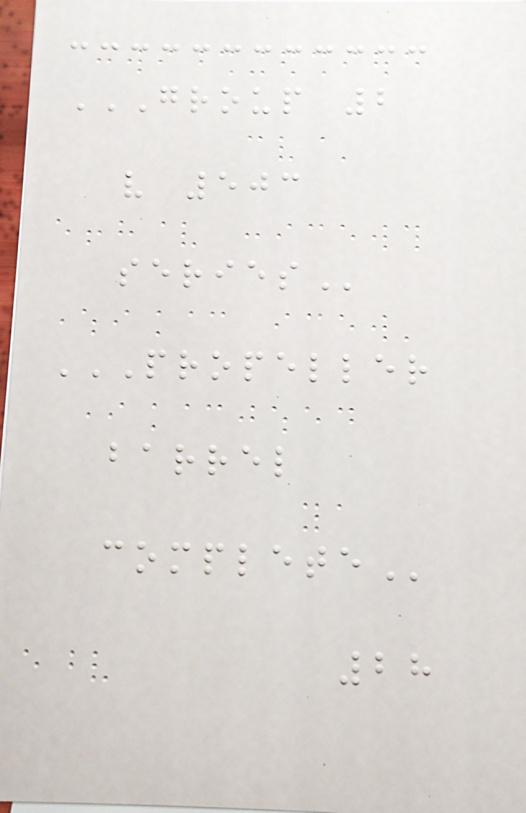GROUP 2
V 503
SERIES
PROPELLER
BARREL
COMPLETE
28
